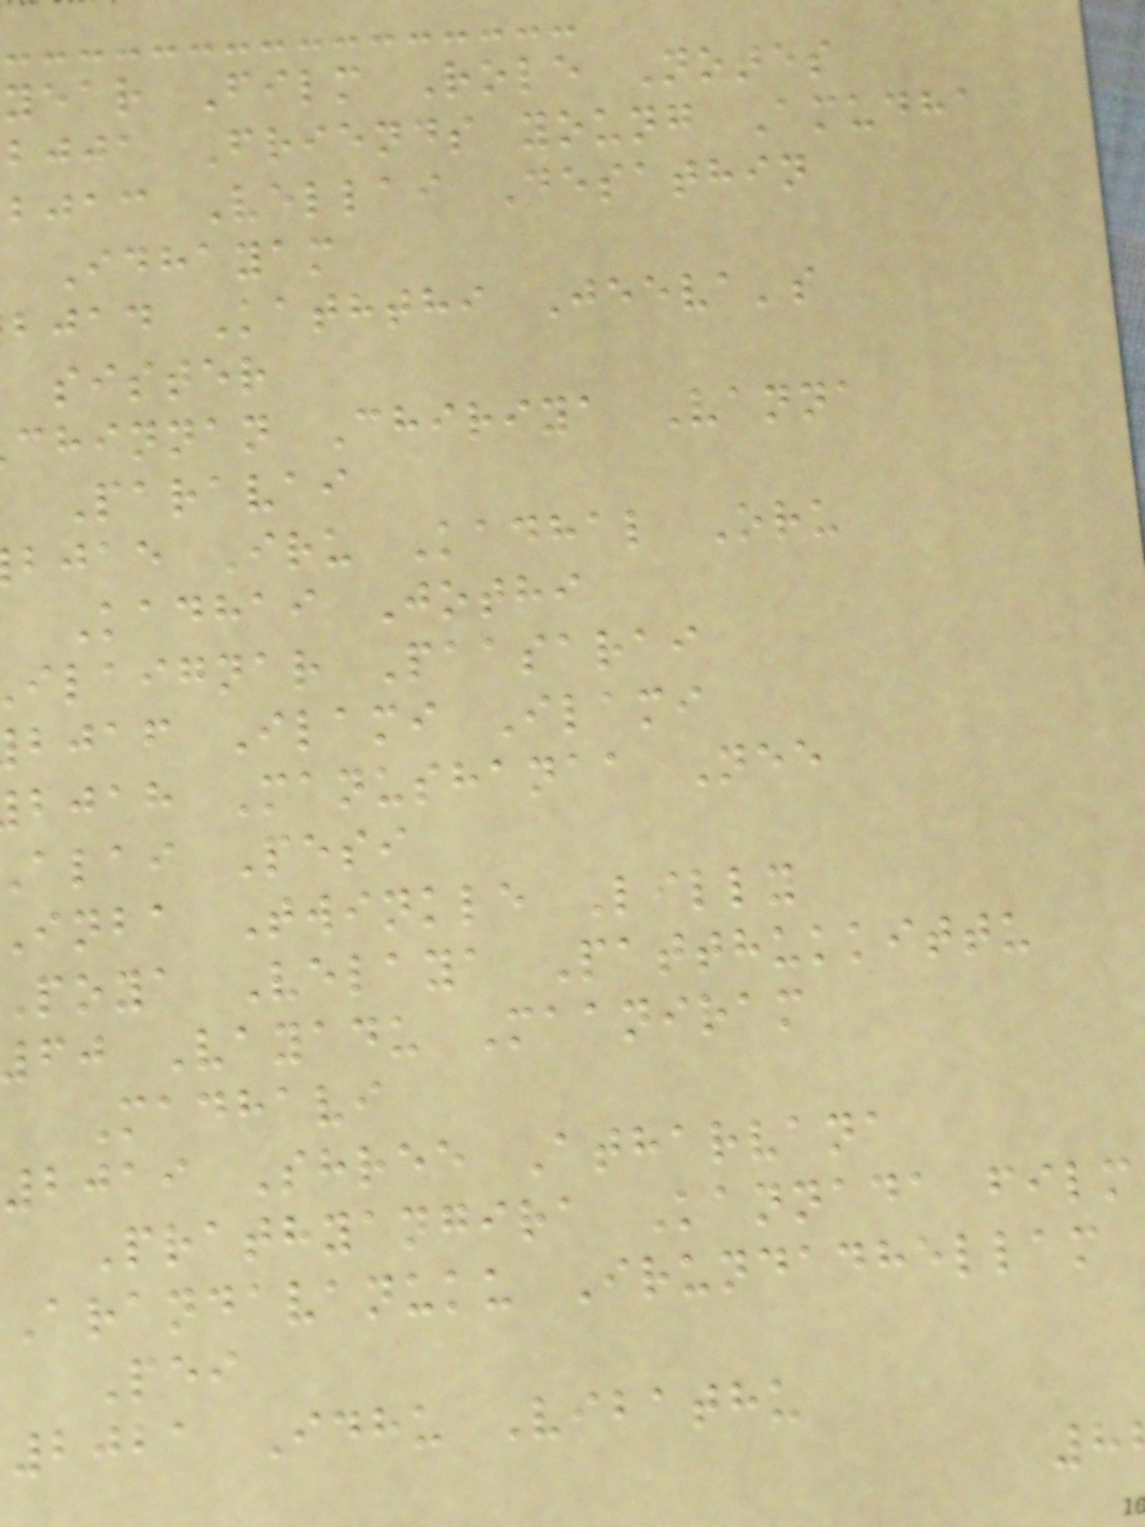year Film Role Notes
bjja Friends young Amudha
bjac Vellai Desathin
Idhayam
bjad Kaththi Jeeva's
sister
chinnan Chiriya Vanna
Paravai
bjae Iru Kadhal Oru
Kadhai Jothi
ilaignar Paasarai
bjaf Ilami Ilami
bjah Manushanaa Nee
alai Pesi
inba Twinkle Lilly
poya Velaya Patthukkittu
fj Vayadu Maaniram
Madhavi
2019 Shree Atharvana
Prathyangira Kannada film
Arandavanuku Irundadhellam
Pei
2021 Idhu Vibathu
